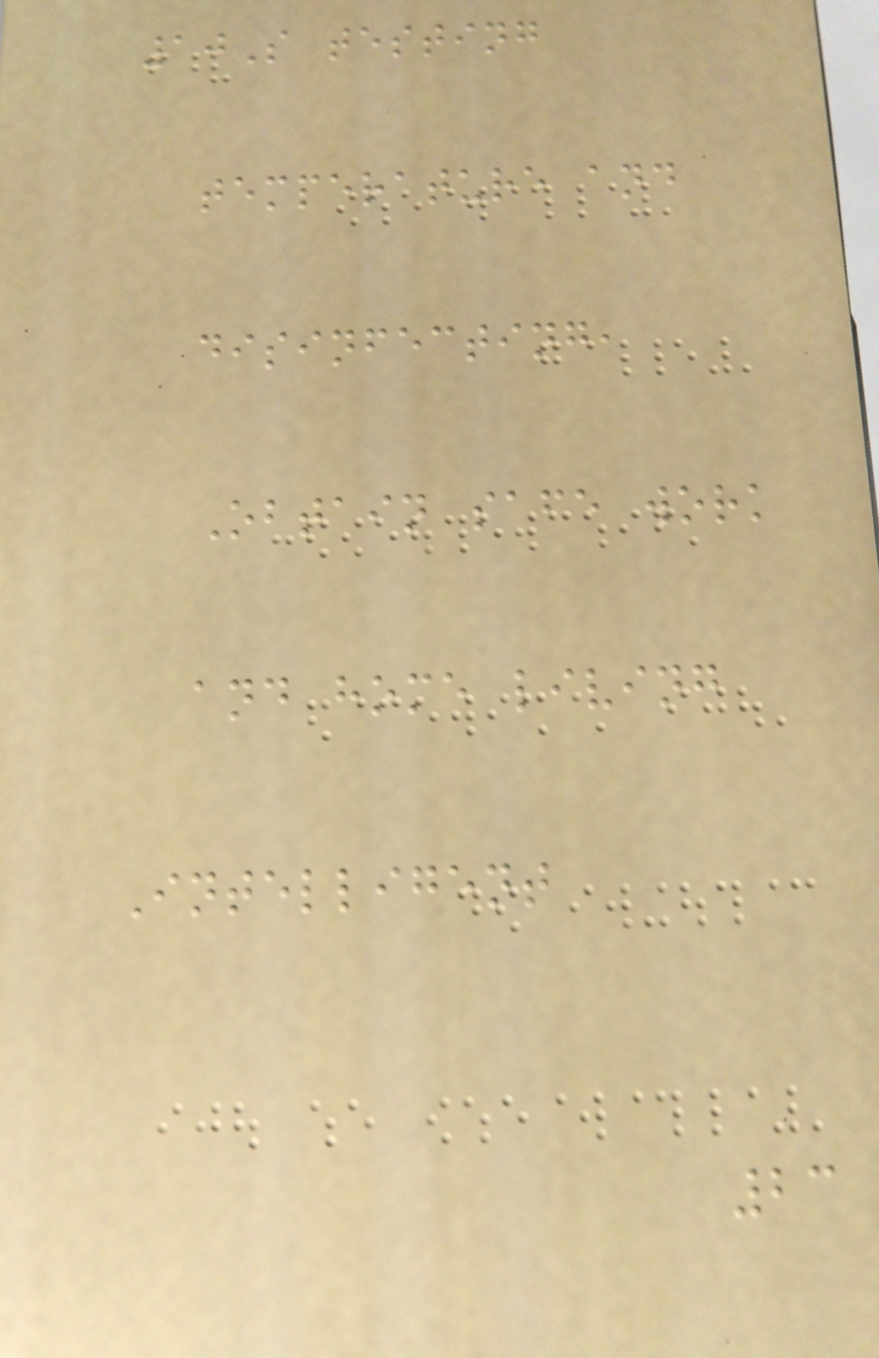10S testing
temperature and
disinfecting,
Obtain safe work
and home living
Intelligent
23
